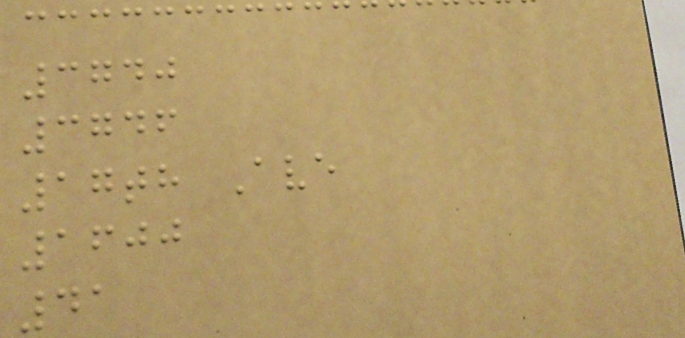3740
3746
17th Ave
1600
41
